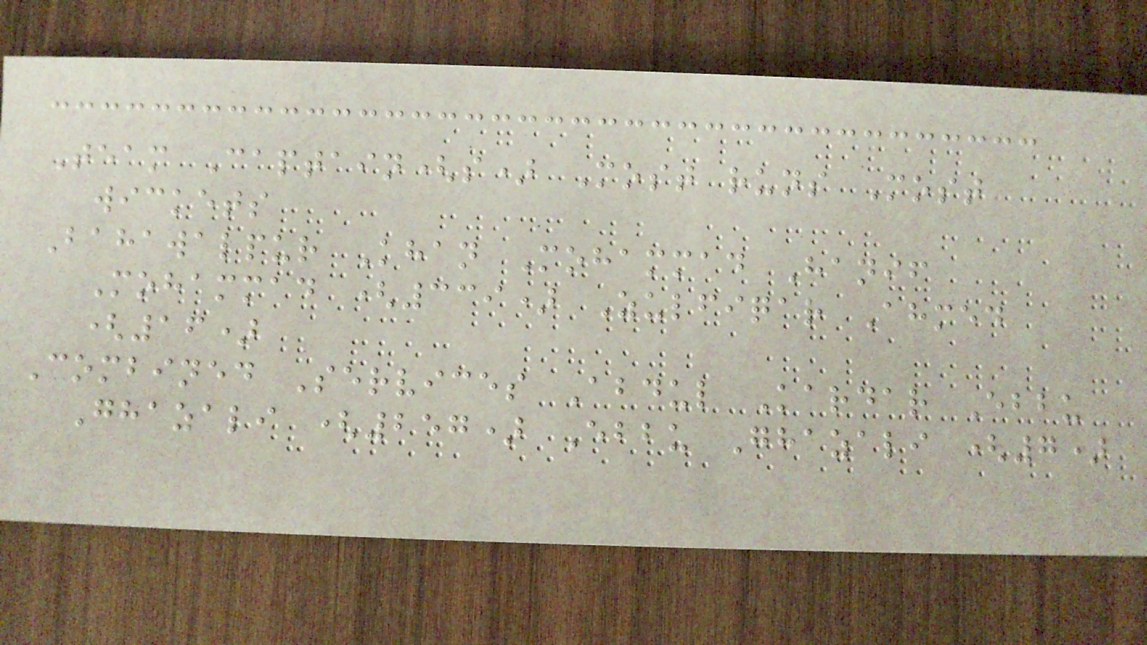Team Captain(s) Most runs Most
wickets
Bahawalpur Khan Mohammad Hanif
Mohammad (339) Zulfiqar Ahmed
(16)
Combined Services Abdul Kardar Ebbu
Ghazali (257) Ebbu Ghazali (7)
